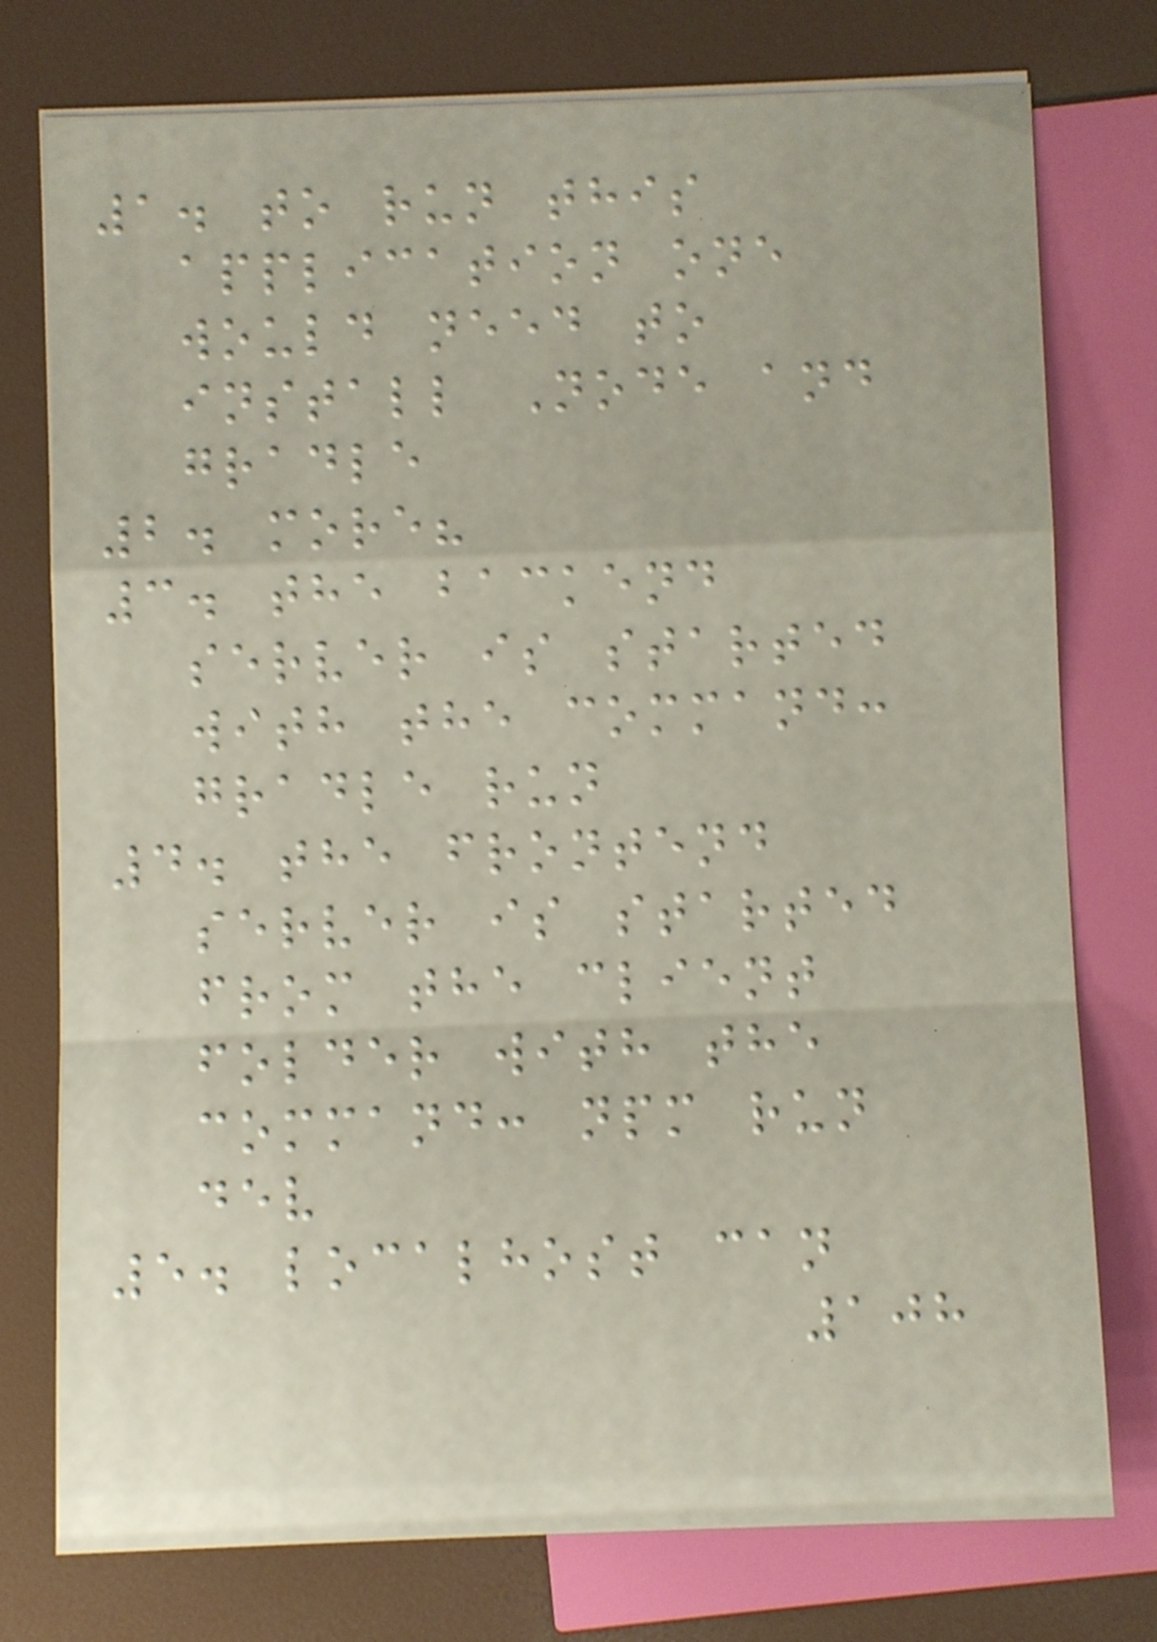1. to run this
application one
would need to
install Node and
gradle
2. more?
3. the backend
server is started
with the command:
gradle run
4. the frontend
server is started
from the client
folder with the
command: npm run
dev
5. localhost can
108
